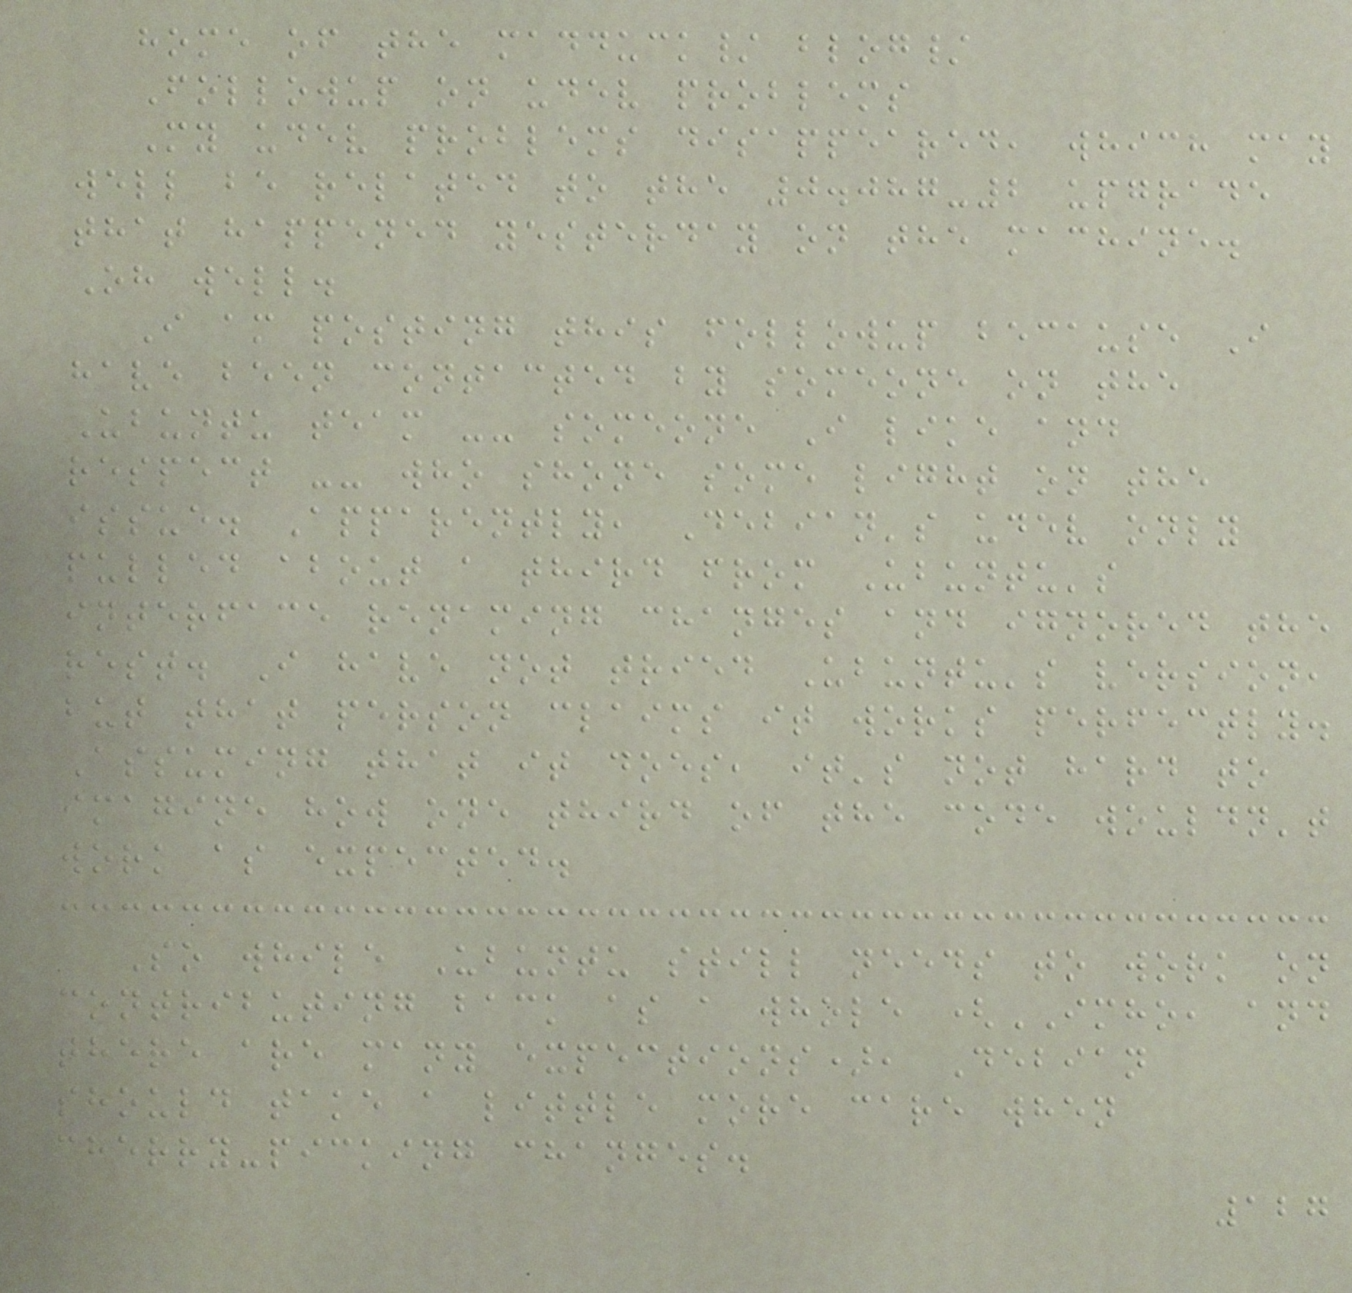home of the madduck/ blog/
Followup on udev problems
My udev problems disappeared, which may
well be related to the 0.087-2 upgrade
that happened yesterday on the machine.
Oh well.
I am posting this followup because I
have been contacted by someone on the
Ubuntu team -- someone I like and
respect -- who shone some light on the
issue. Apparently, Debian's udev only
pulled about a third from Ubuntu's
interface renaming changes and ignored the
rest. I have not tried Ubuntu's version,
but that person claims it works perfectly.
Assuming that it does, it's not hard to
imagine how one third of the code wouldn't
work as expected.
So while Ubuntu still needs to work on
contributing back as a whole (IMHO, and
there are many expections), Debian
should take a little more care when
cherry-picking changes.
127
